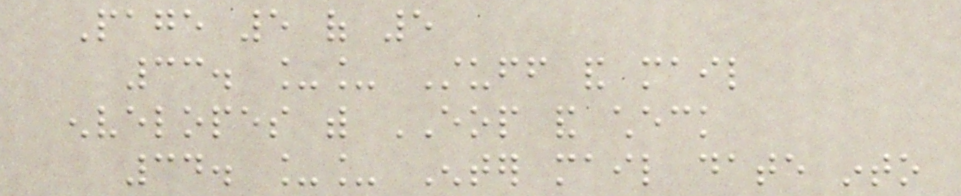Page 5 of 5
33. __ Stuff and mail
envelopes with EOP and check
34. __ Enter mail date into
